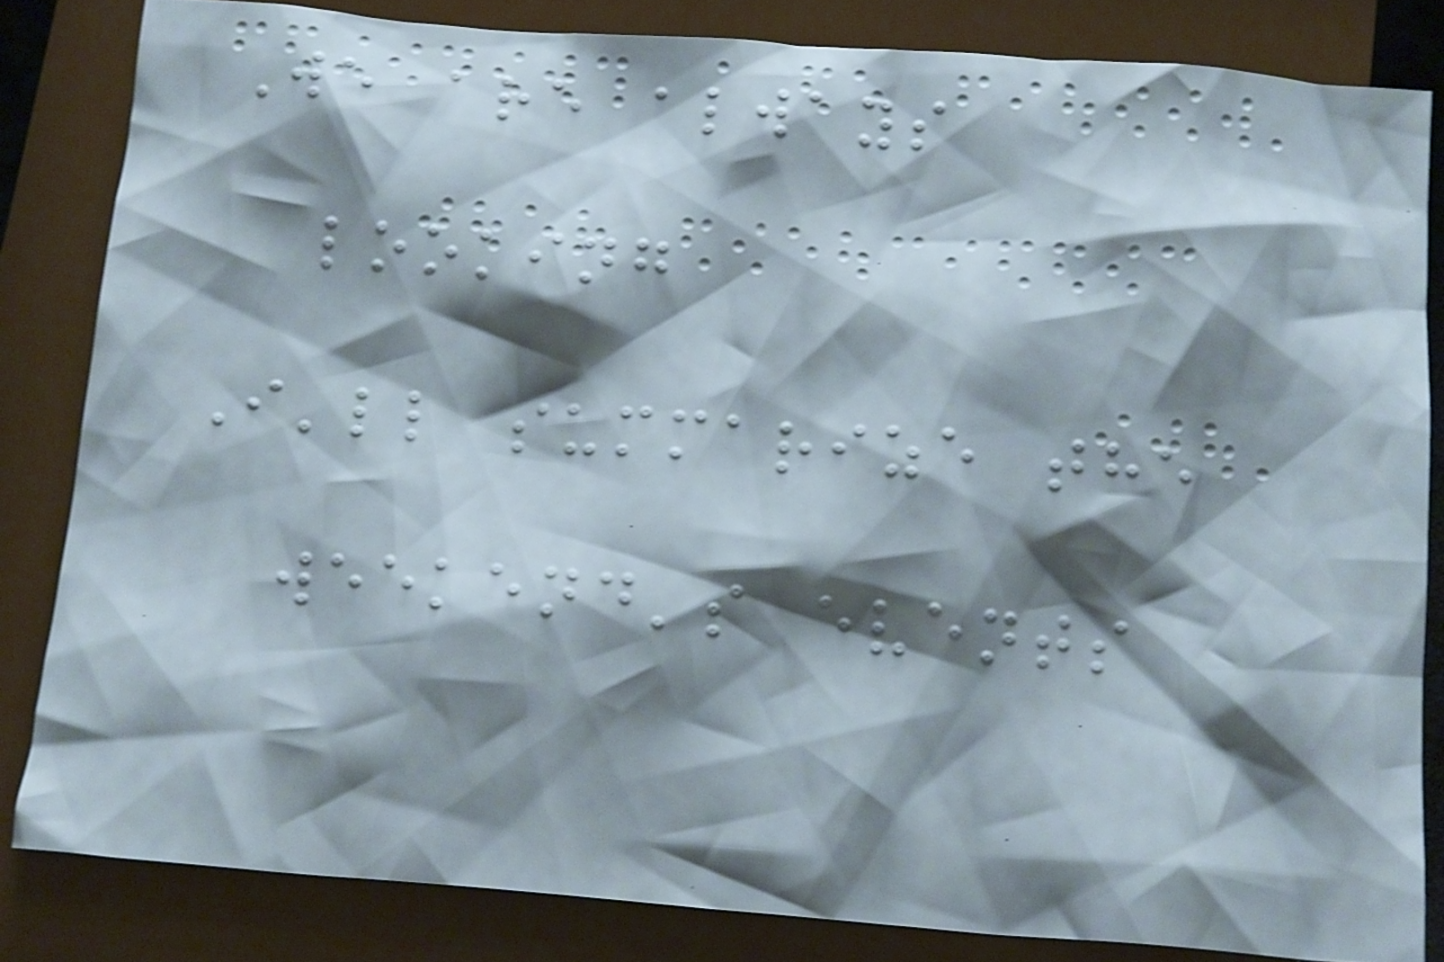We are always
looking
I'll summarize the
weekend's events
